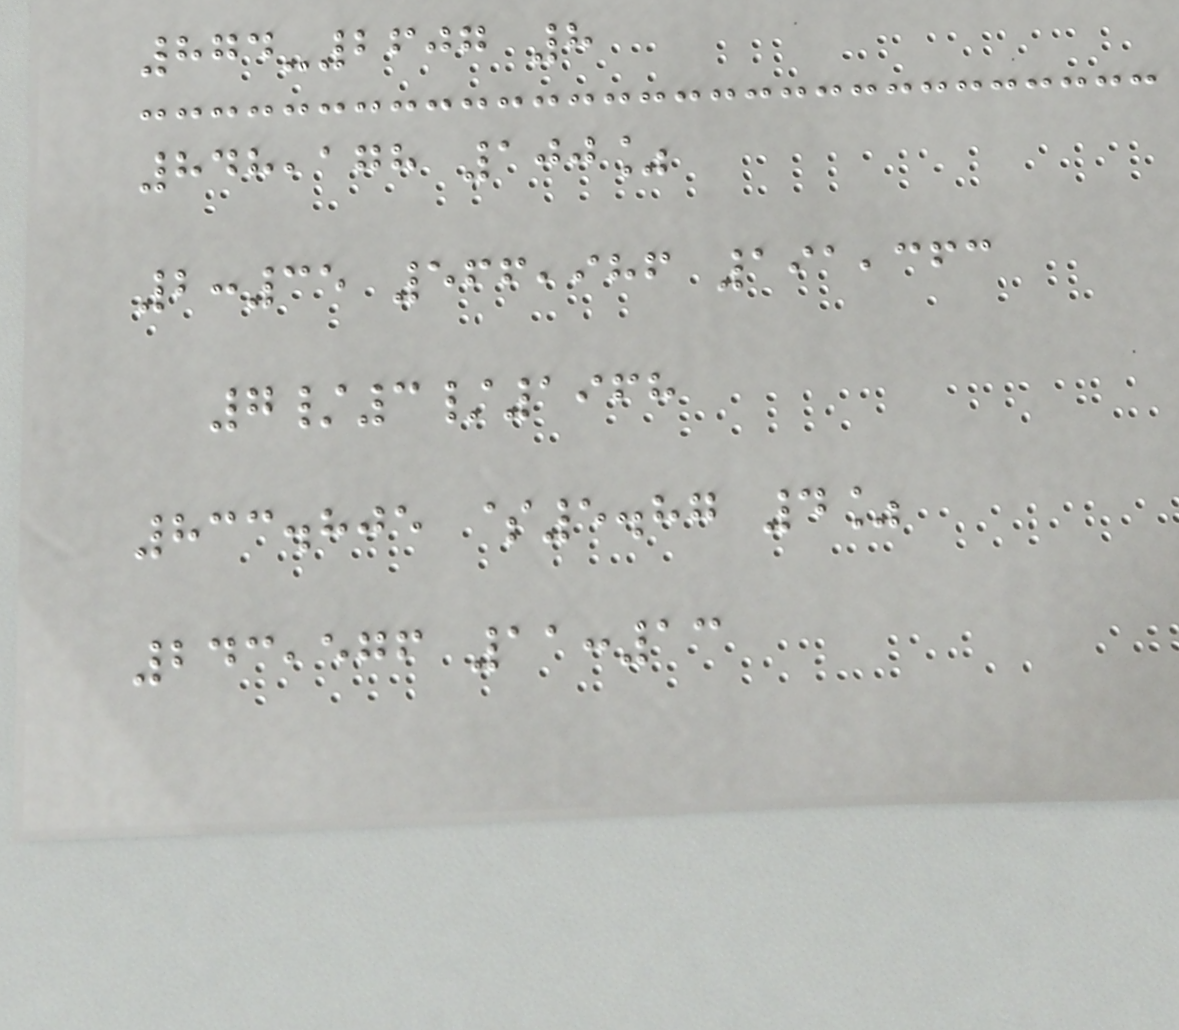874-2607 8
848,178 100%
2:35 566,986 191,363
7/3/1968
833.805 $5.87 4%
243,576 11:13
